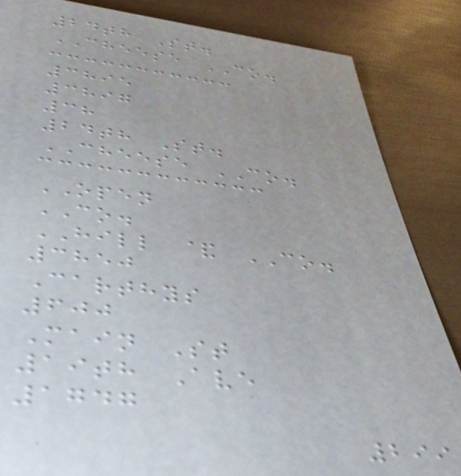24th St.
CHEESE CO.
3895
3897
38
24th St.
CHEESE CO.
OPEN
CO.
HILL & CO.
3850
Carthys
600
Main St
19th Ave
1747
299
